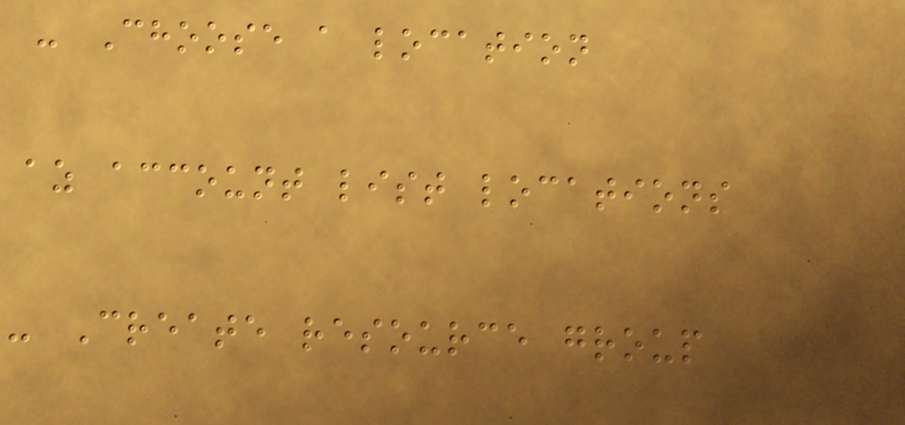- Choose a location
az account list locations
- Create resource group
